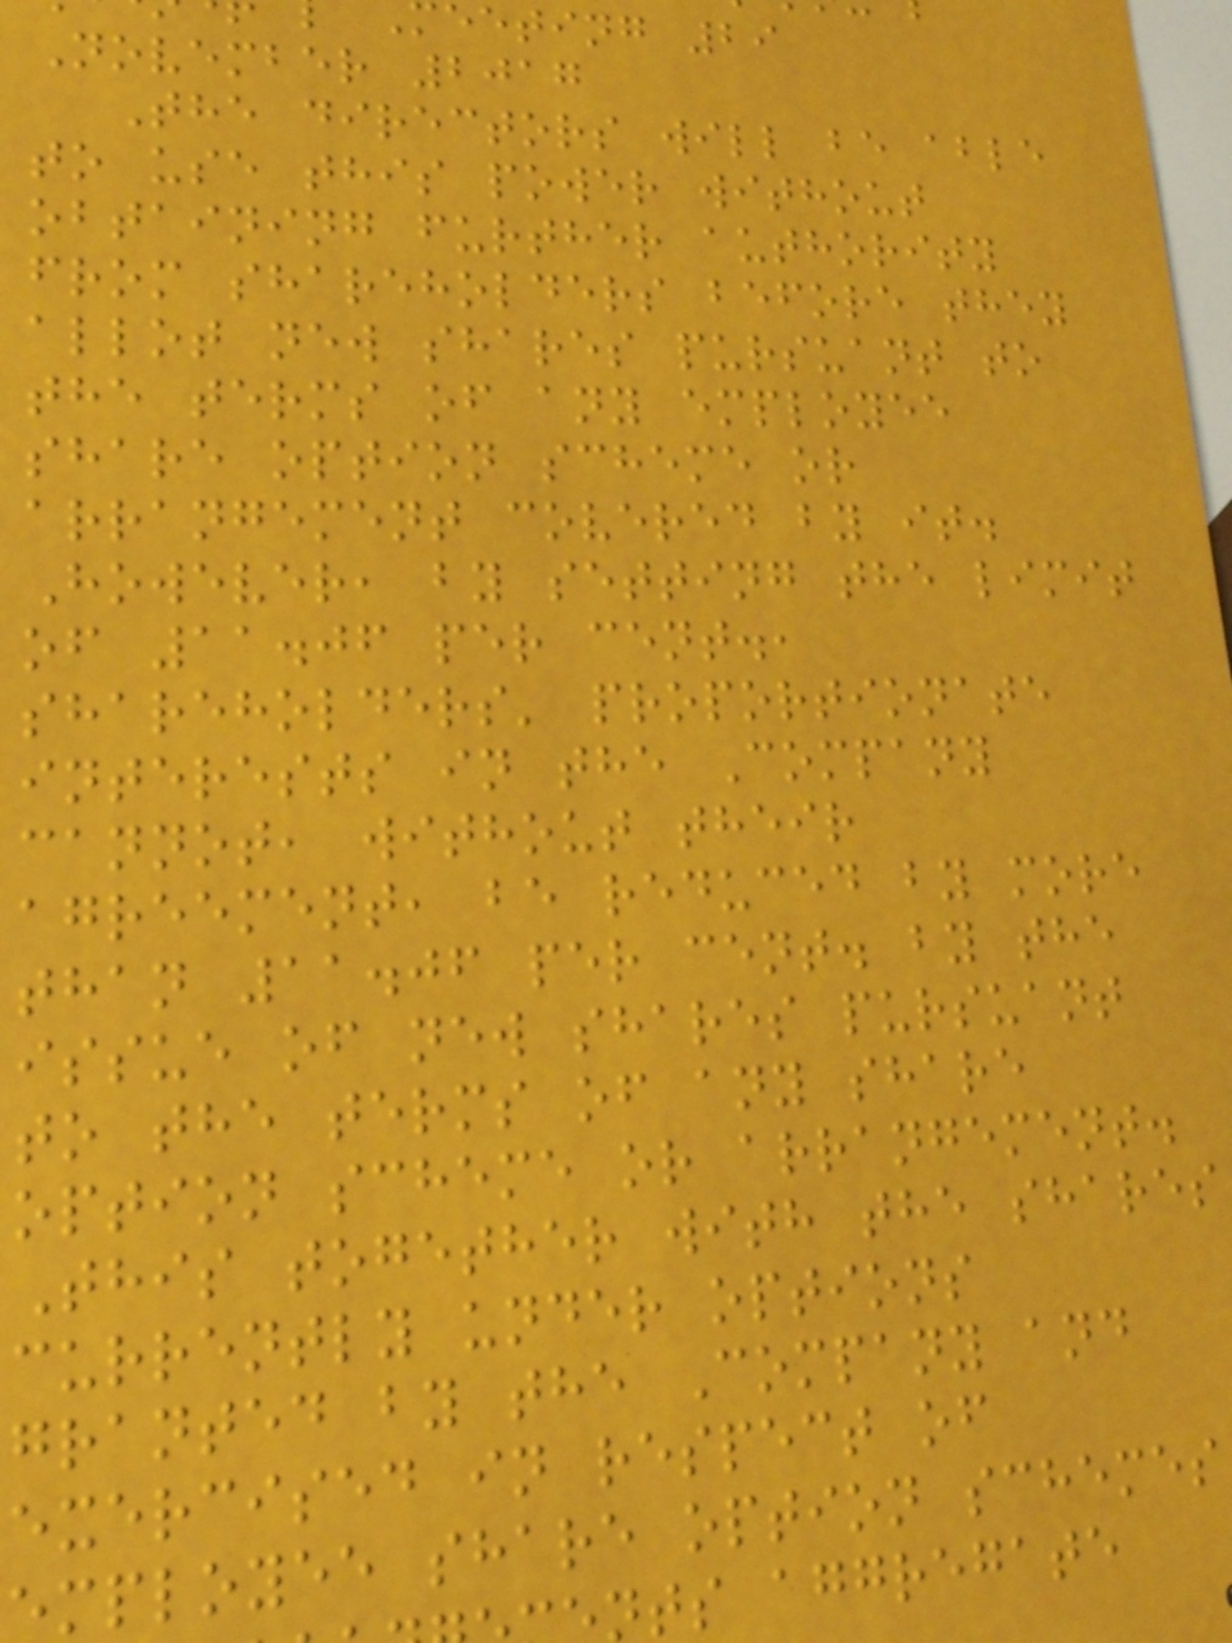eeting 29
November 2017
The directors will be able
to use this power without
obtaining further authority
from shareholders before they
allot new shares pursuant to
the terms of any employee
share option scheme or
arrangement covered by it.
However, by setting the limit
of 11.06 per cent.,
shareholders' proportionate
interests in the Company
cannot, without their
agreement, be reduced by more
than 11.06 per cent. by the
issue of new shares pursuant
to the terms of any share
option scheme or arrangement.
This together with the shares
currently under options
granted by the Company and
exercised in respect of
employee share option schemes
ts aggregate
